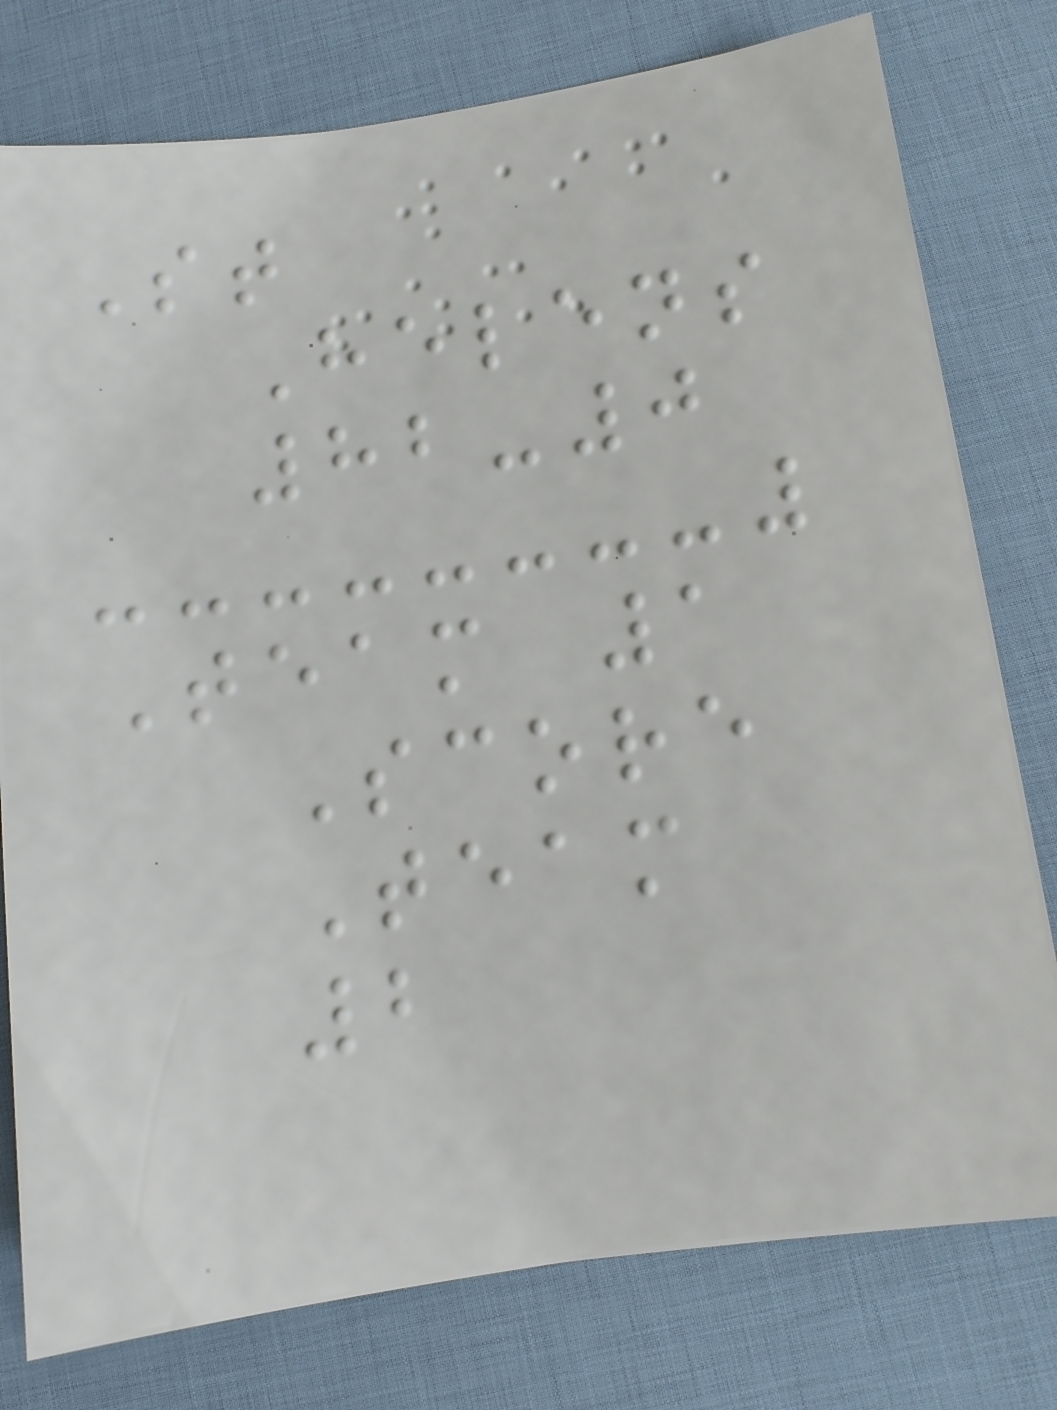St
Helens
82-0
Team 1
Score
Team
2
